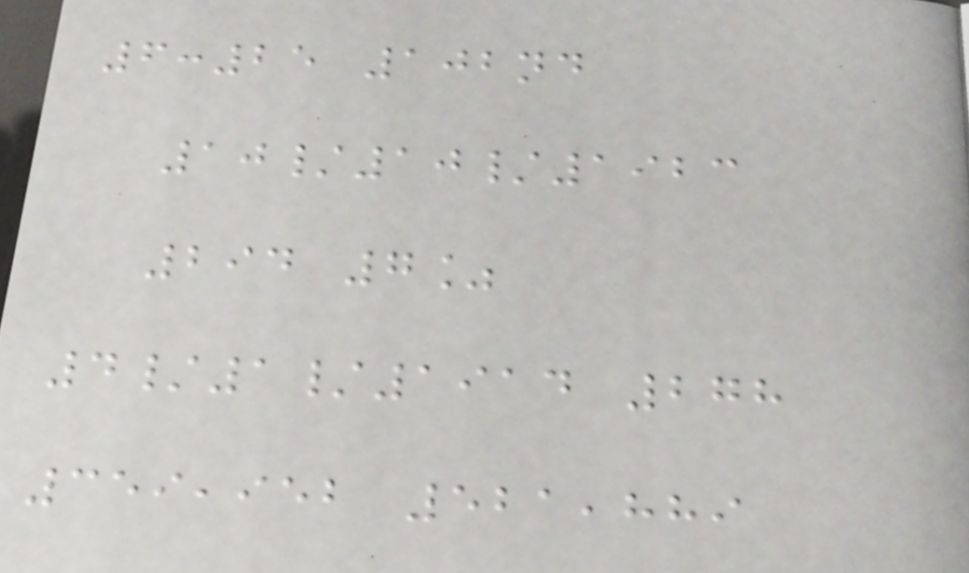6:25 102nd
10/10/1923
294 7%
4/1/1914 278
359,952 521,889
